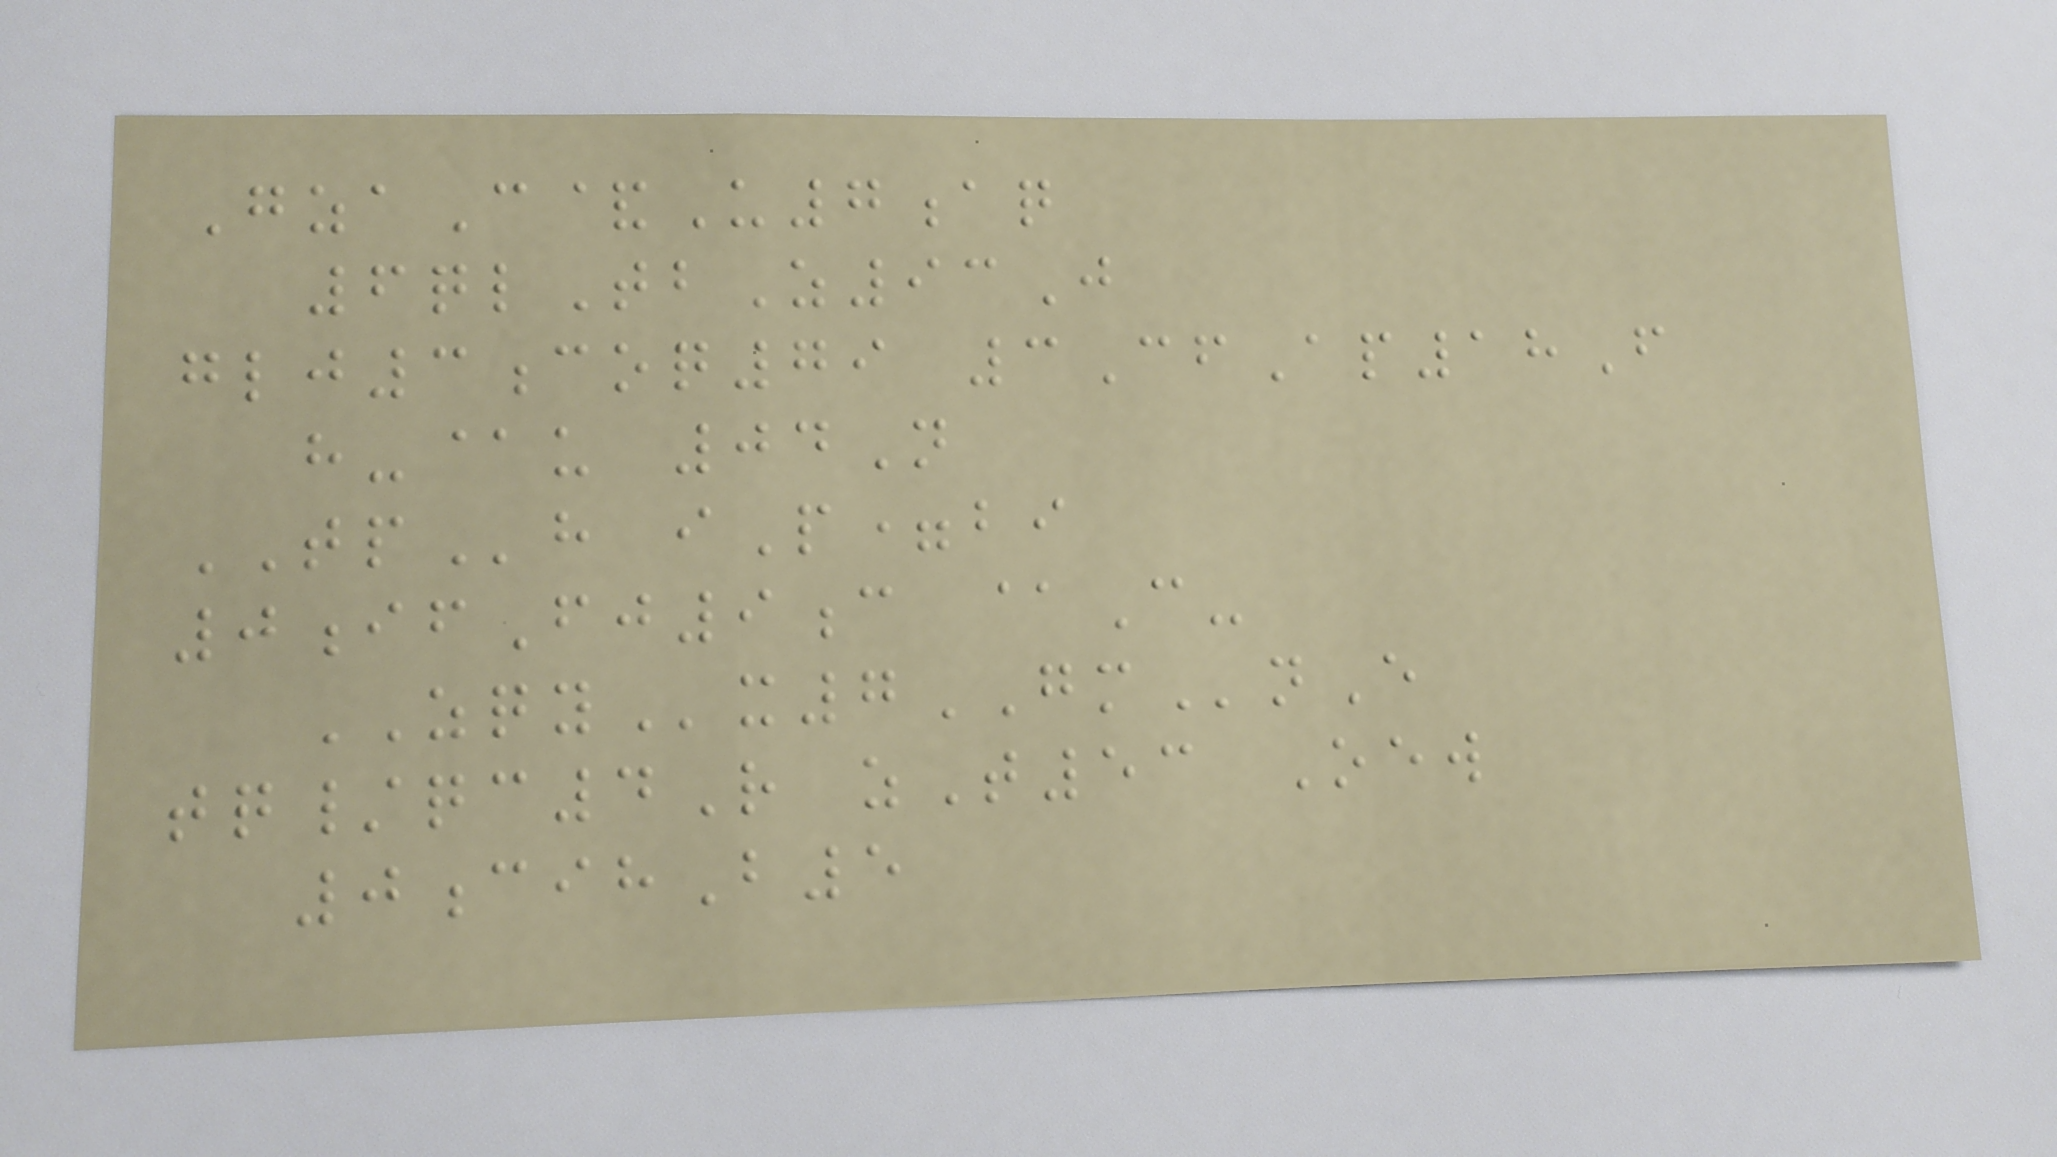GzaC&U7aq
6qlTbZ93J
glj3coq79 3CfAp18F
h-@u 04N
TPh iP=bi
0ifFj9c @C-
ZQYx7GMnE
tq/qc4R zT53 Oew
0cihB5
